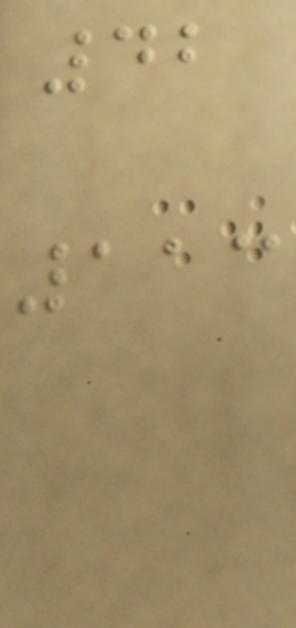42
113
